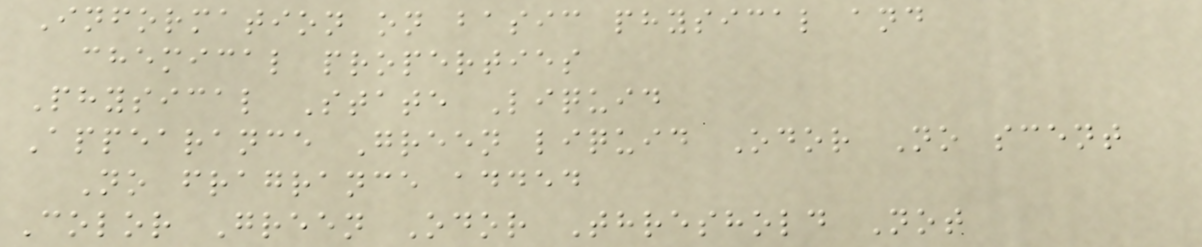Information on basic physical and
chemical properties
Physical State Liquid
Appearance Green liquid Odor No scent
No fragrance added
Color Green Odor Threshold Not
